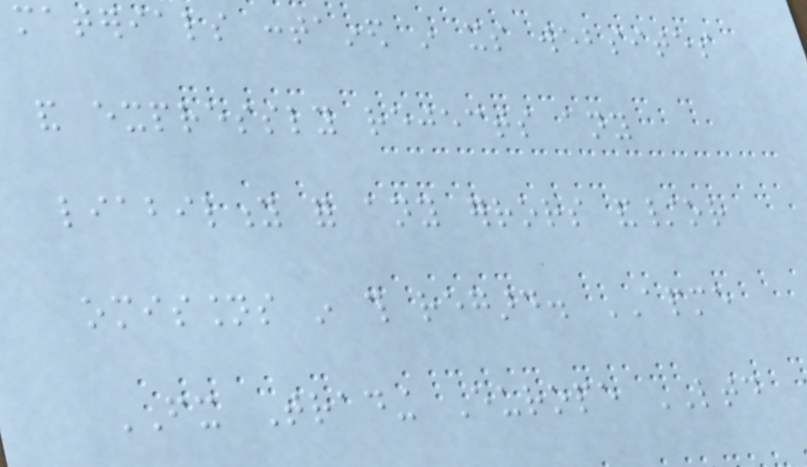materials contained in its websites
and expressly rejects any
liability for any errors and/or
omissions in this regard. APME
FX Trading Europe LTD
